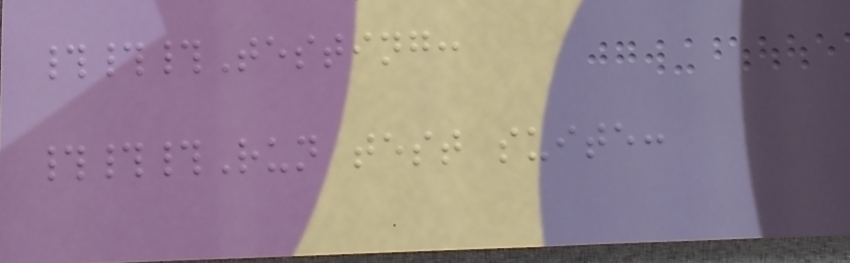###Testing:
###Run test suite:
